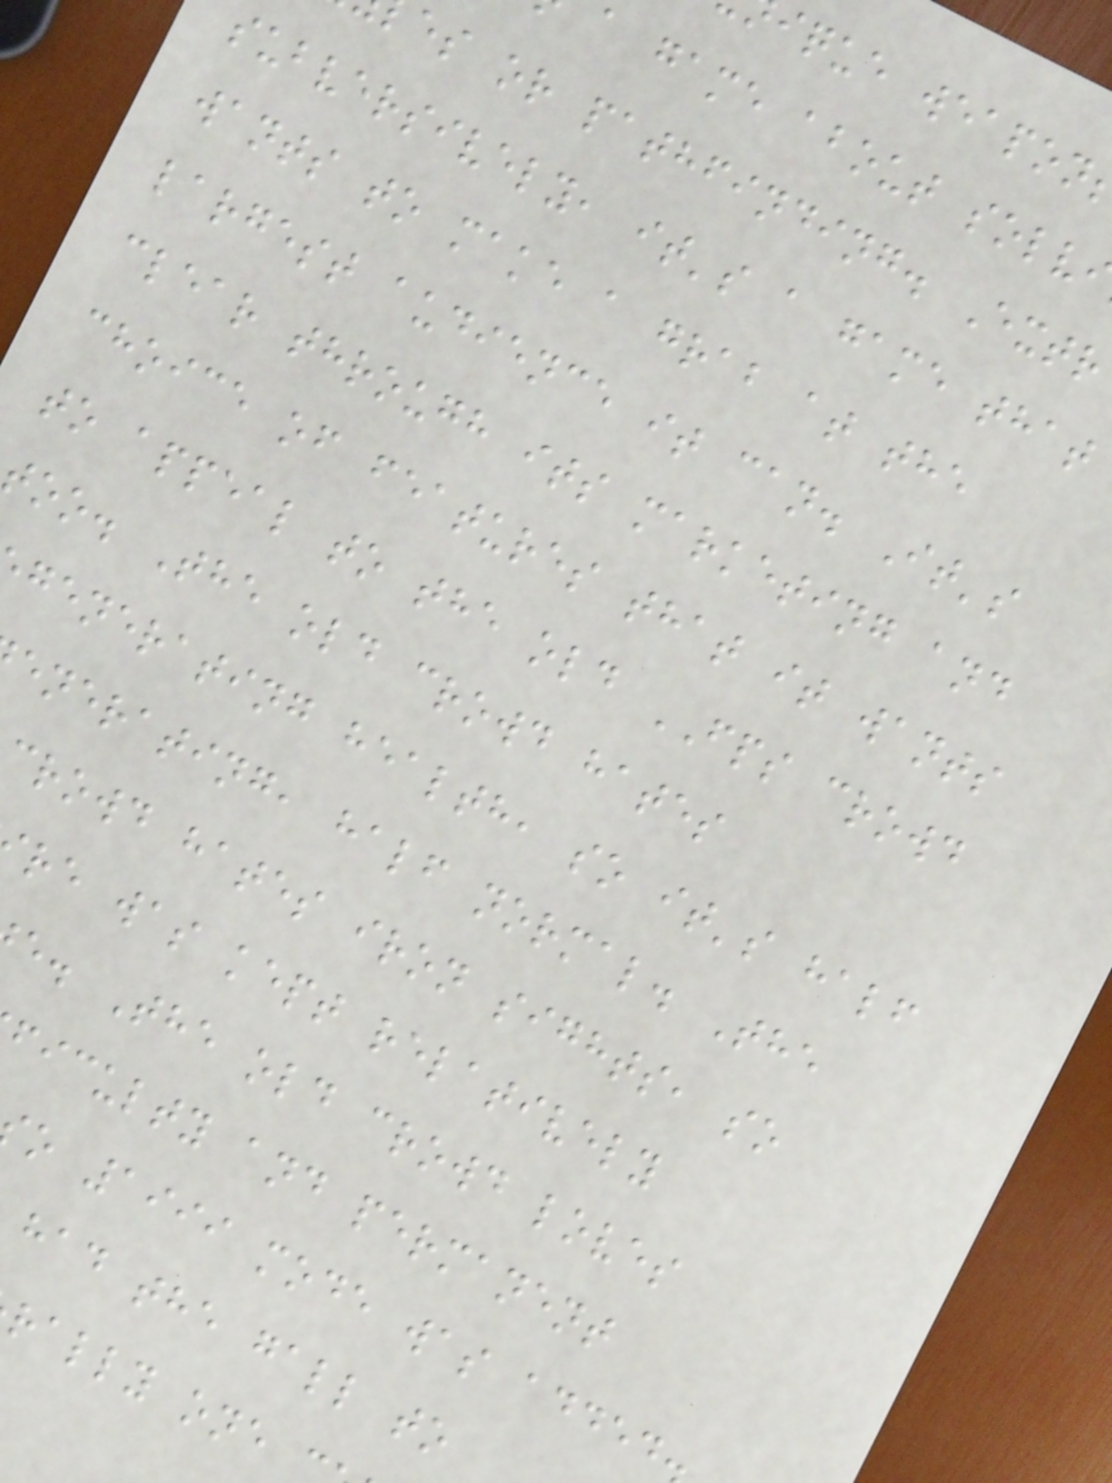ique weapon
a game about solv
es or pathfinding. Extr
subversively, it's a game that
wants to make a grab at the
largest audience it can. It's
clear through its marketing and
choice of features that it wants
to appeal to the old FPS crowd
too. The old crowd hates
generating health, so it's half
enerating, half normal. The
crowd hates iron sights, so
re was kept relatively
e. The old crowd loves
ficulty and permanent
o 1999 mode was added
had the gall to
rally one
